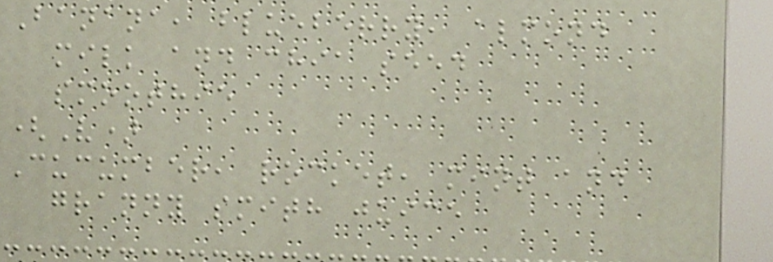Banana, blueberry, almond
milk and chia seed
smoothie
(V)
Cucumber, rocket, mint and
granny smith juice
